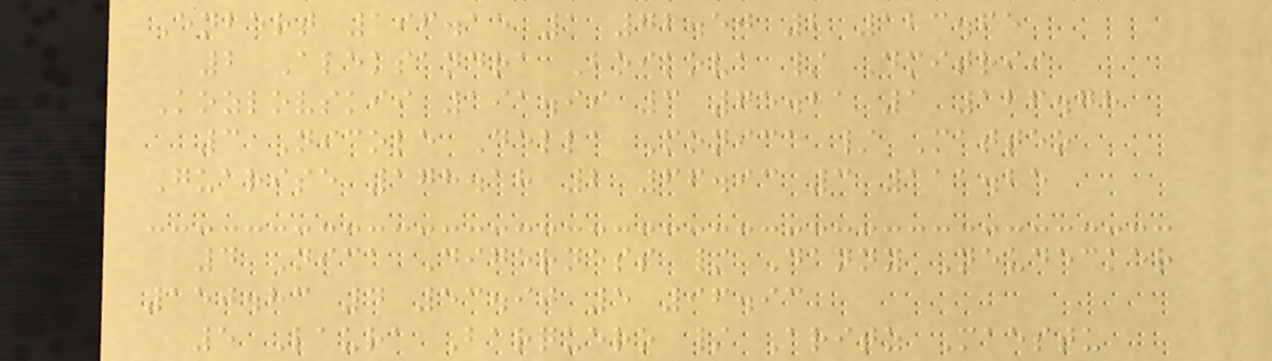Enbert 196.15 1 72.50 2 123.65
2 Aleksandra Boikova / Dmitrii
Kozlovskii 191.99 3 65.21 1 126.78
3 Nicole Della Monica / Matteo
Guarise 178.18 2 66.93 3 111.25
4 Nica Digerness / Danny Neudecker
150.83 4 53.90 5 96.93
5 Laura Barquero / Aritz Maestu
